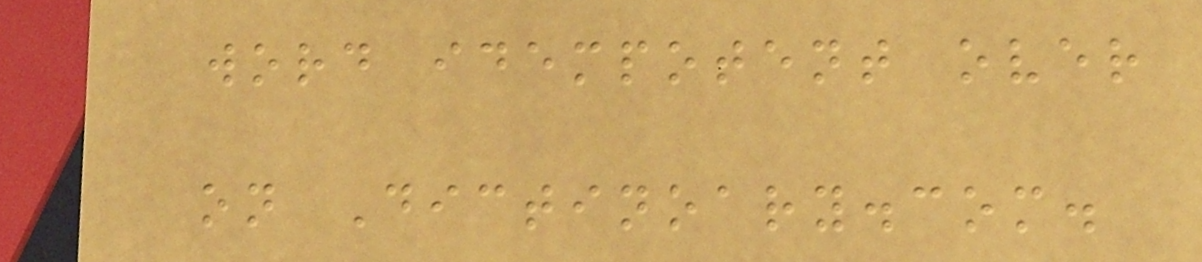word idempotent over
on Dictinoary.com.
